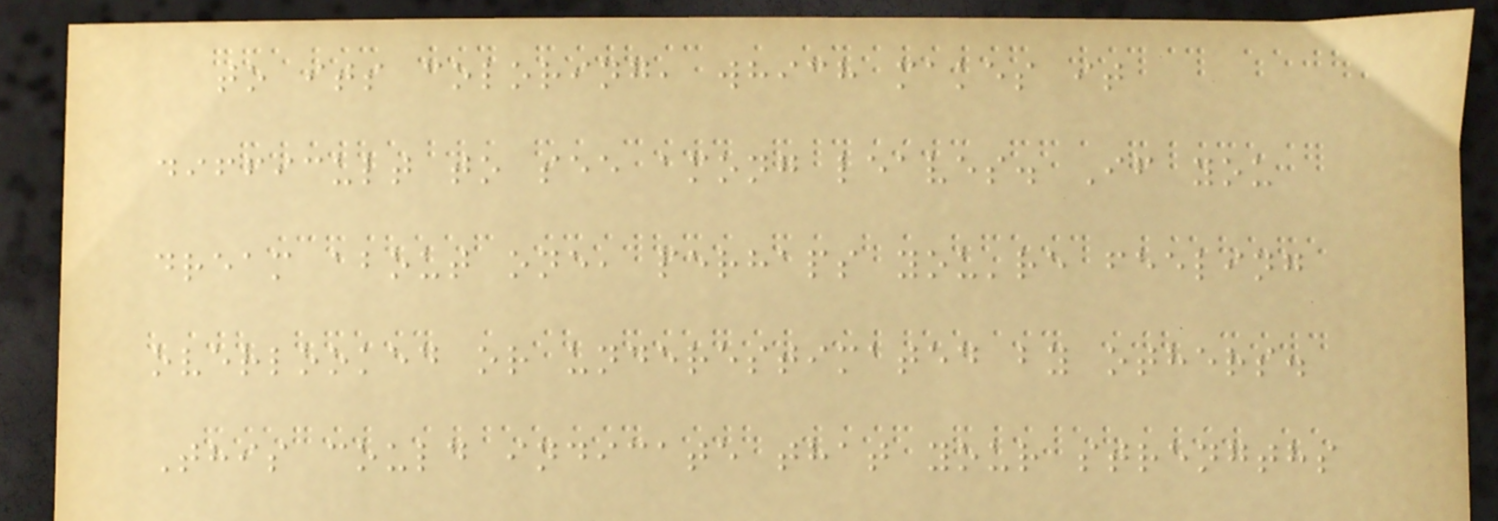to its coloring, which makes it
difficult to see among leaves. If you
dream about one, perhaps you're feeling
overlooked or underestimated by others.
This could indicate that your strengths
